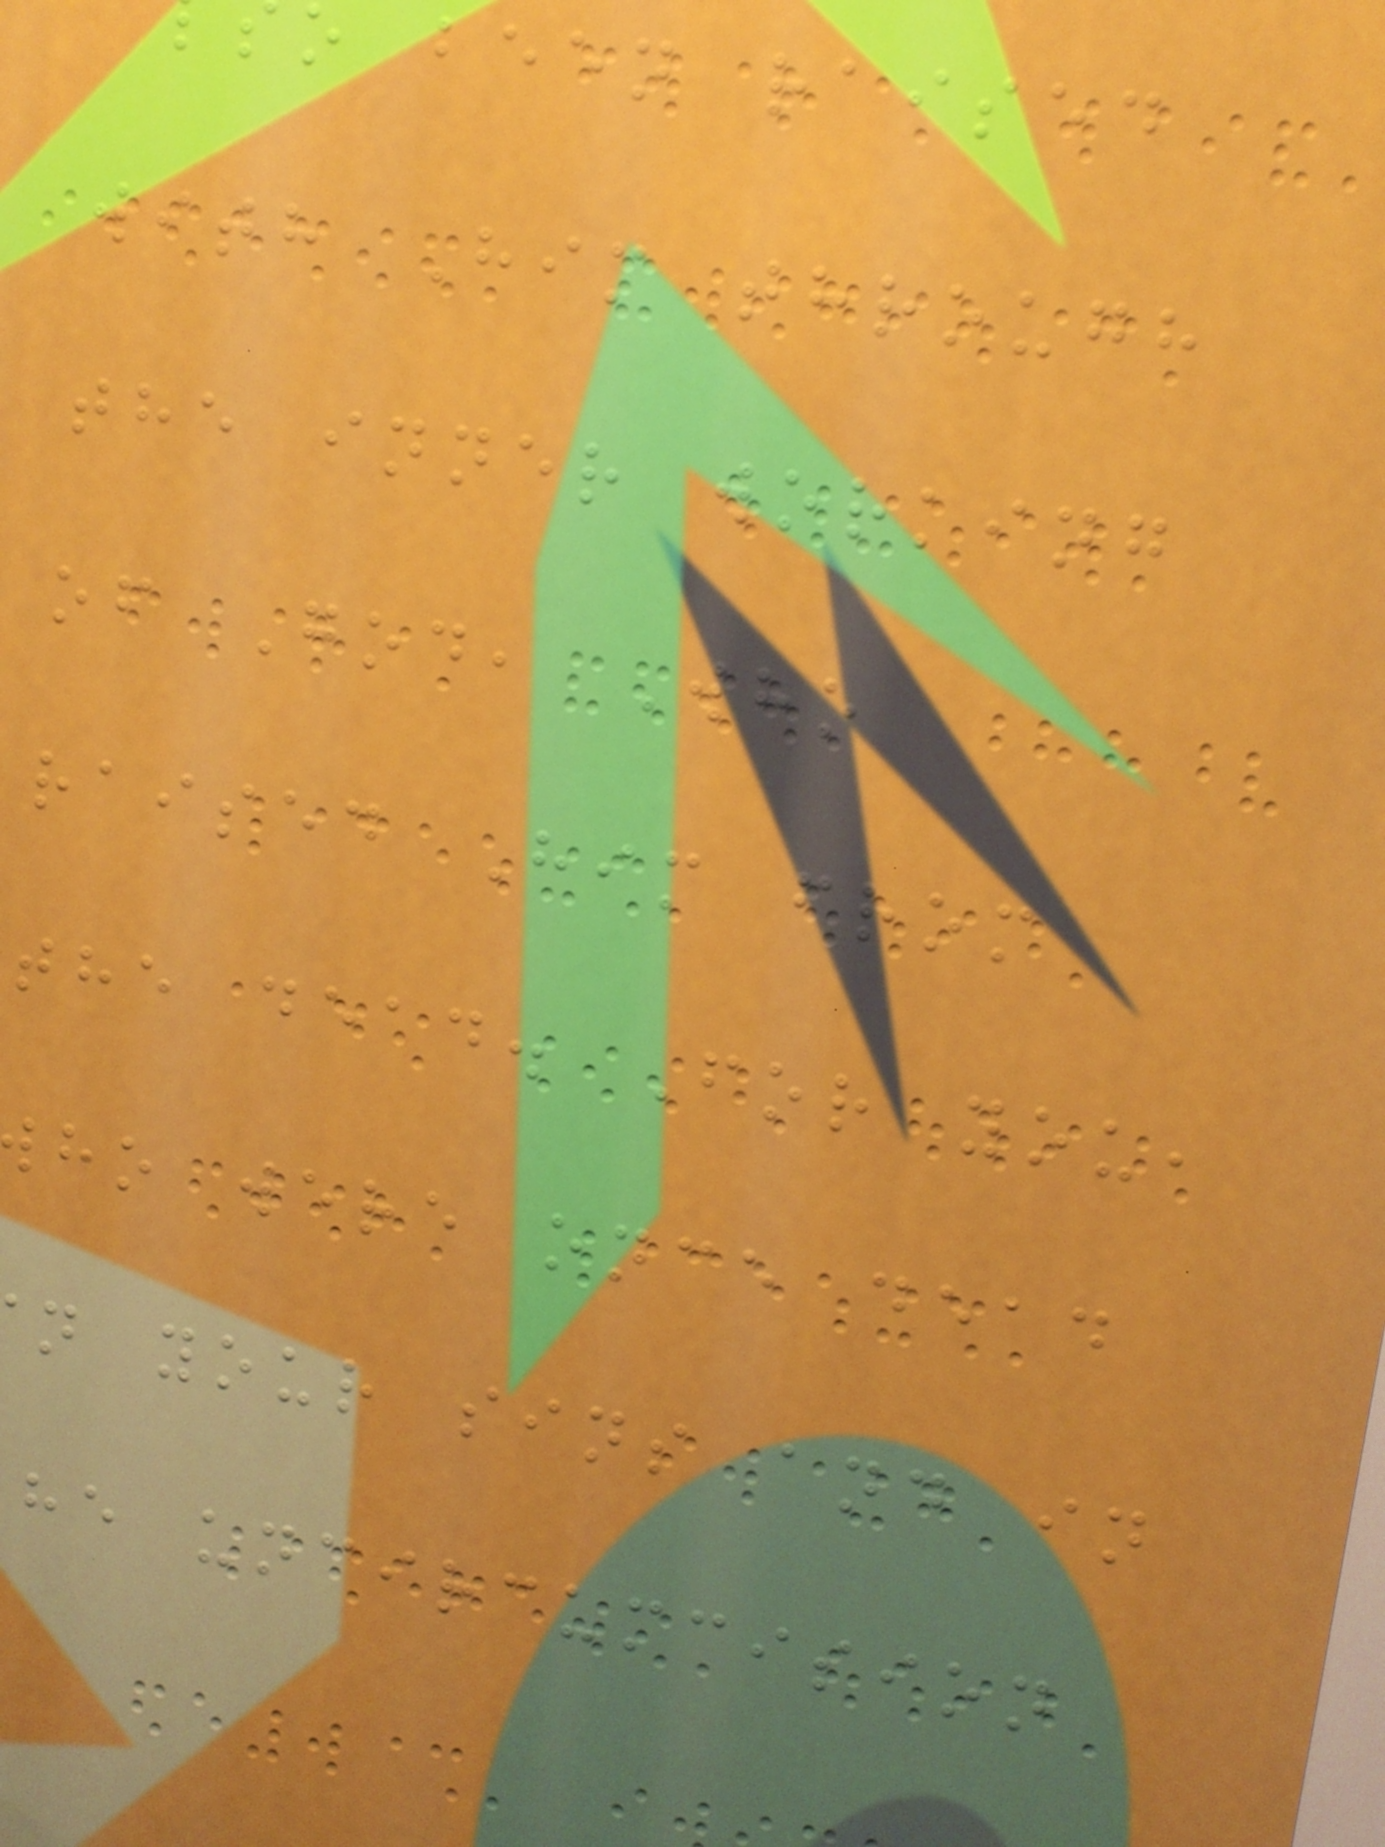o been raised
with Him through
the inner working
of God, Who
raised Him from
the dead. For you,
ho were once dead
n your sins and in
he uncircumcision
